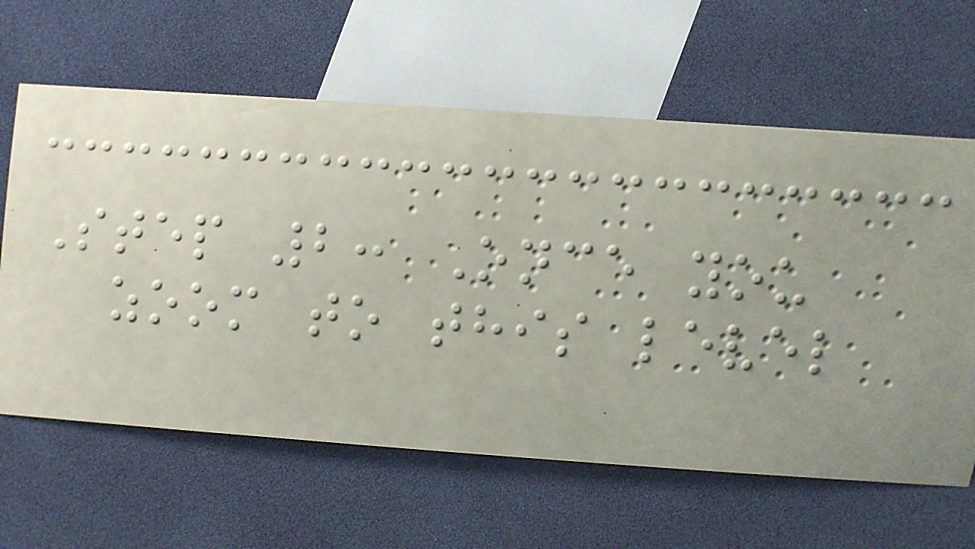Step 2: Once you
zoom to this level
